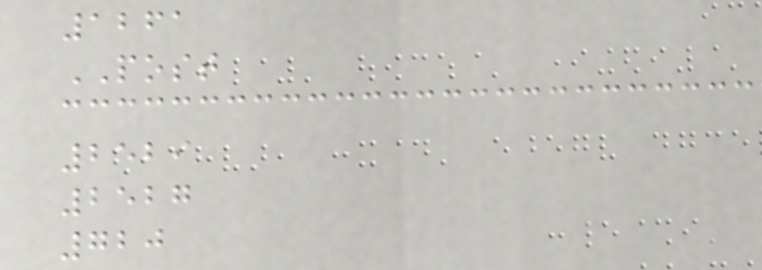1261
POST
2529
2527
720
